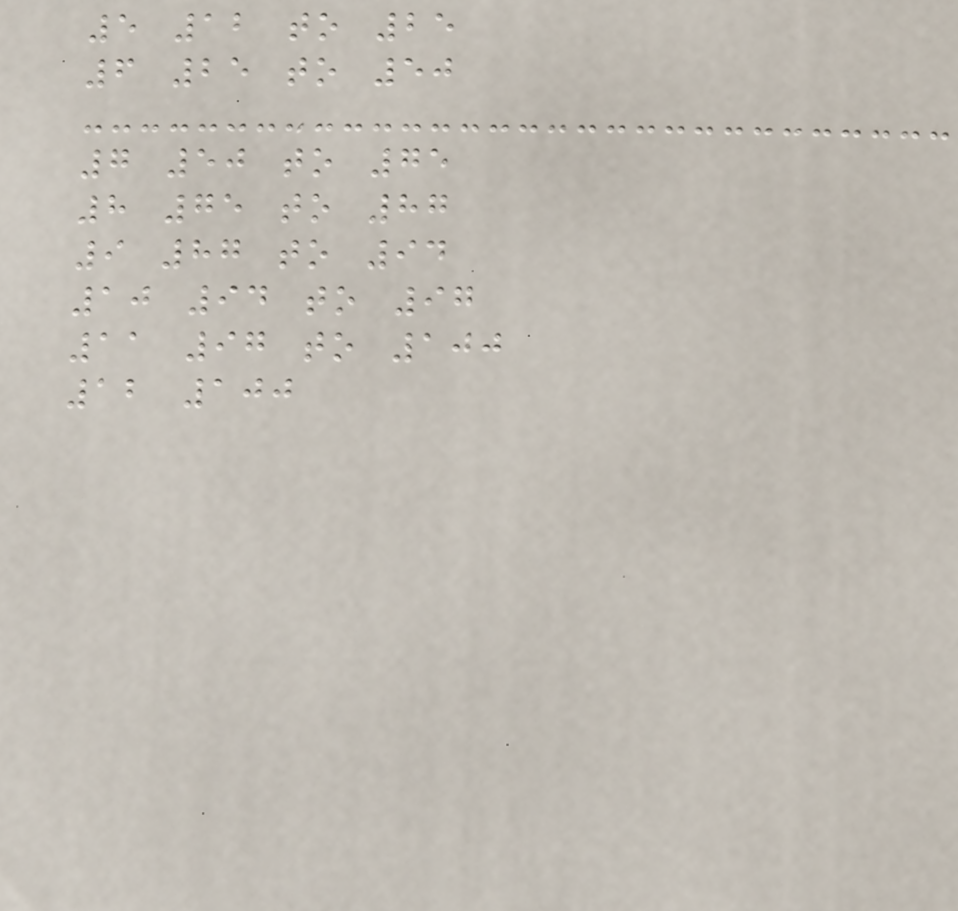5 12 to 25
6 25 to 50
7 50 to 75
8 75 to 87
9 87 to 94
10 94 to 97
11 97 to 100
12 100
